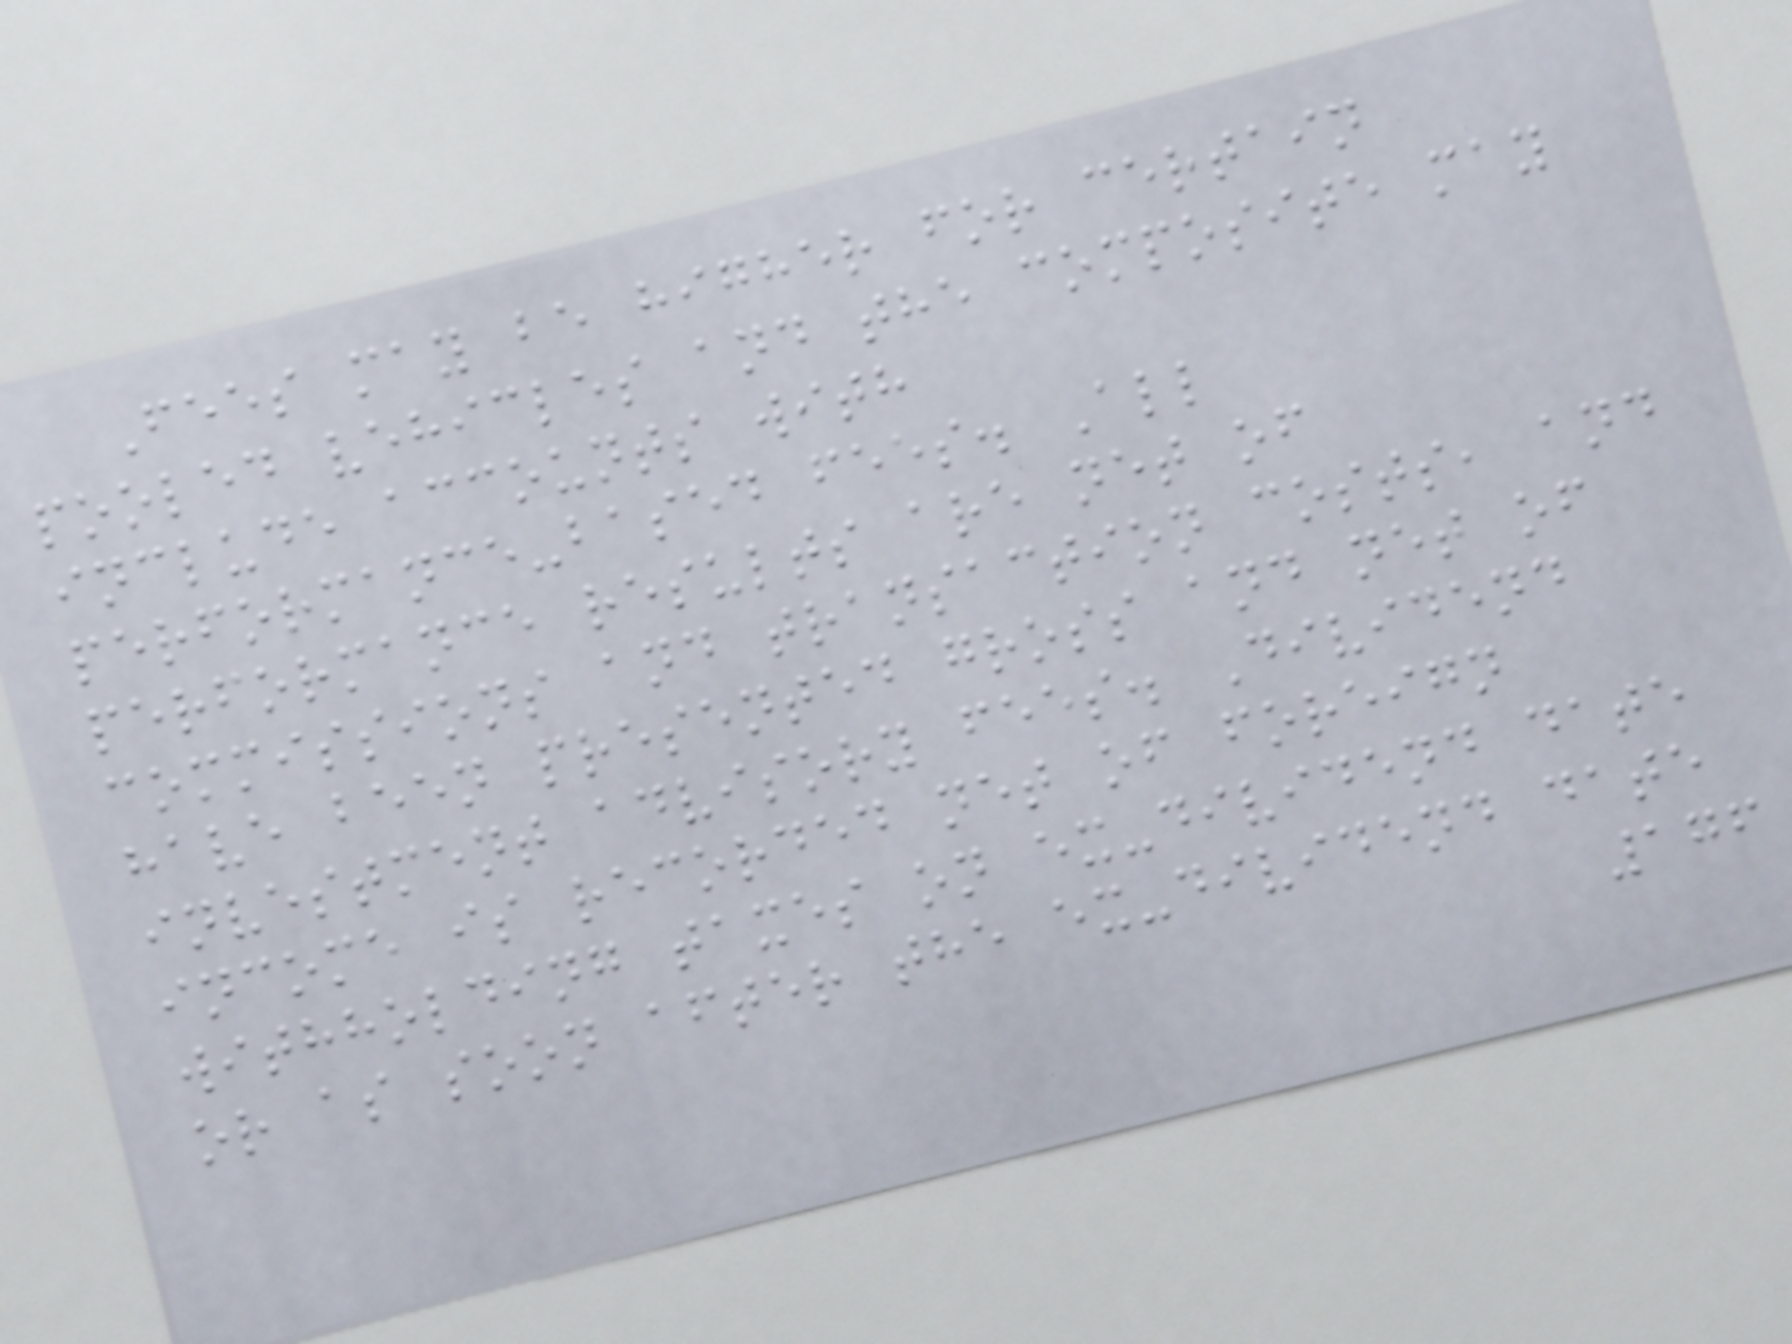Fees may be higher for certain
pooled vehicles and the composite may
include accounts with
performance-based fees. All
performance results are net of
commissions and transaction costs, and
have been presented gross and net of
investment advisory fees. Dividend
income is recorded net of foreign
withholding taxes on ex-dividend date
or as soon after the ex-dividend date
176
